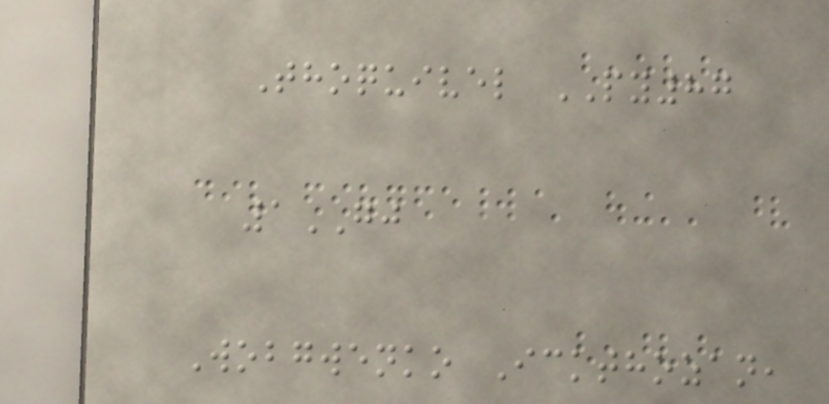Thoquivel PY87
1GJ
Wobgwenko Ickthozan,
